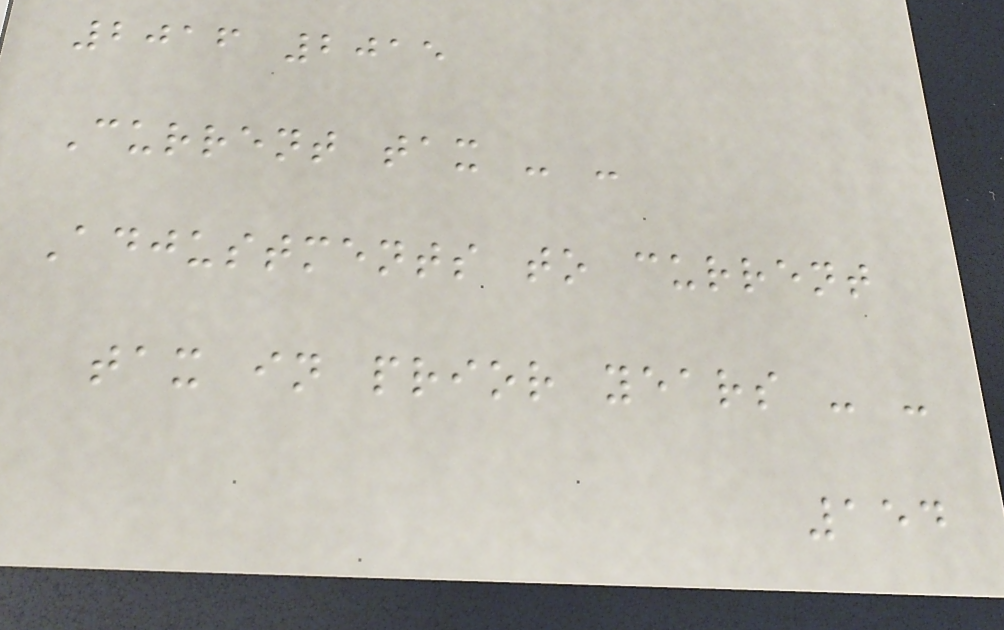2016 2015
Current tax - -
Adjustments to current
tax in prior years - -
154
